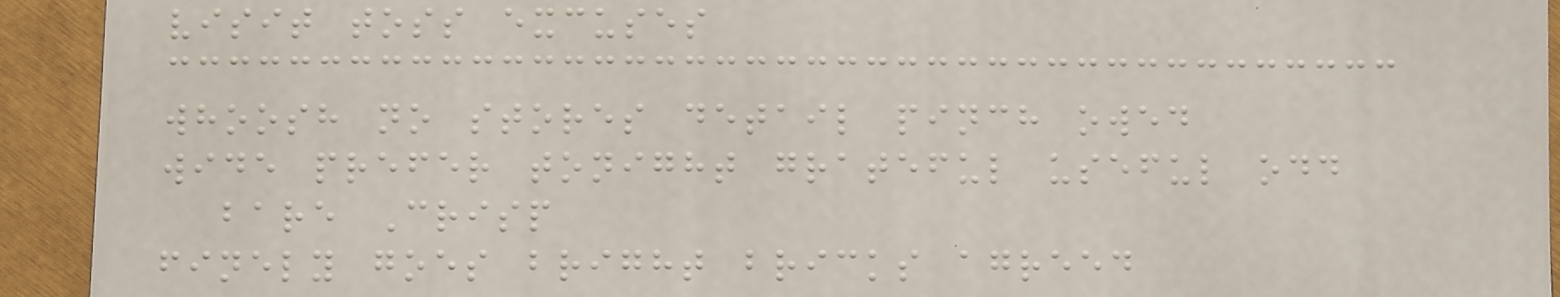visit toss excuses
whoosh no stores detail pinch owed
wide prefer tonight grateful useful odd
bare Crisp
finely goes bright bricks agreed
